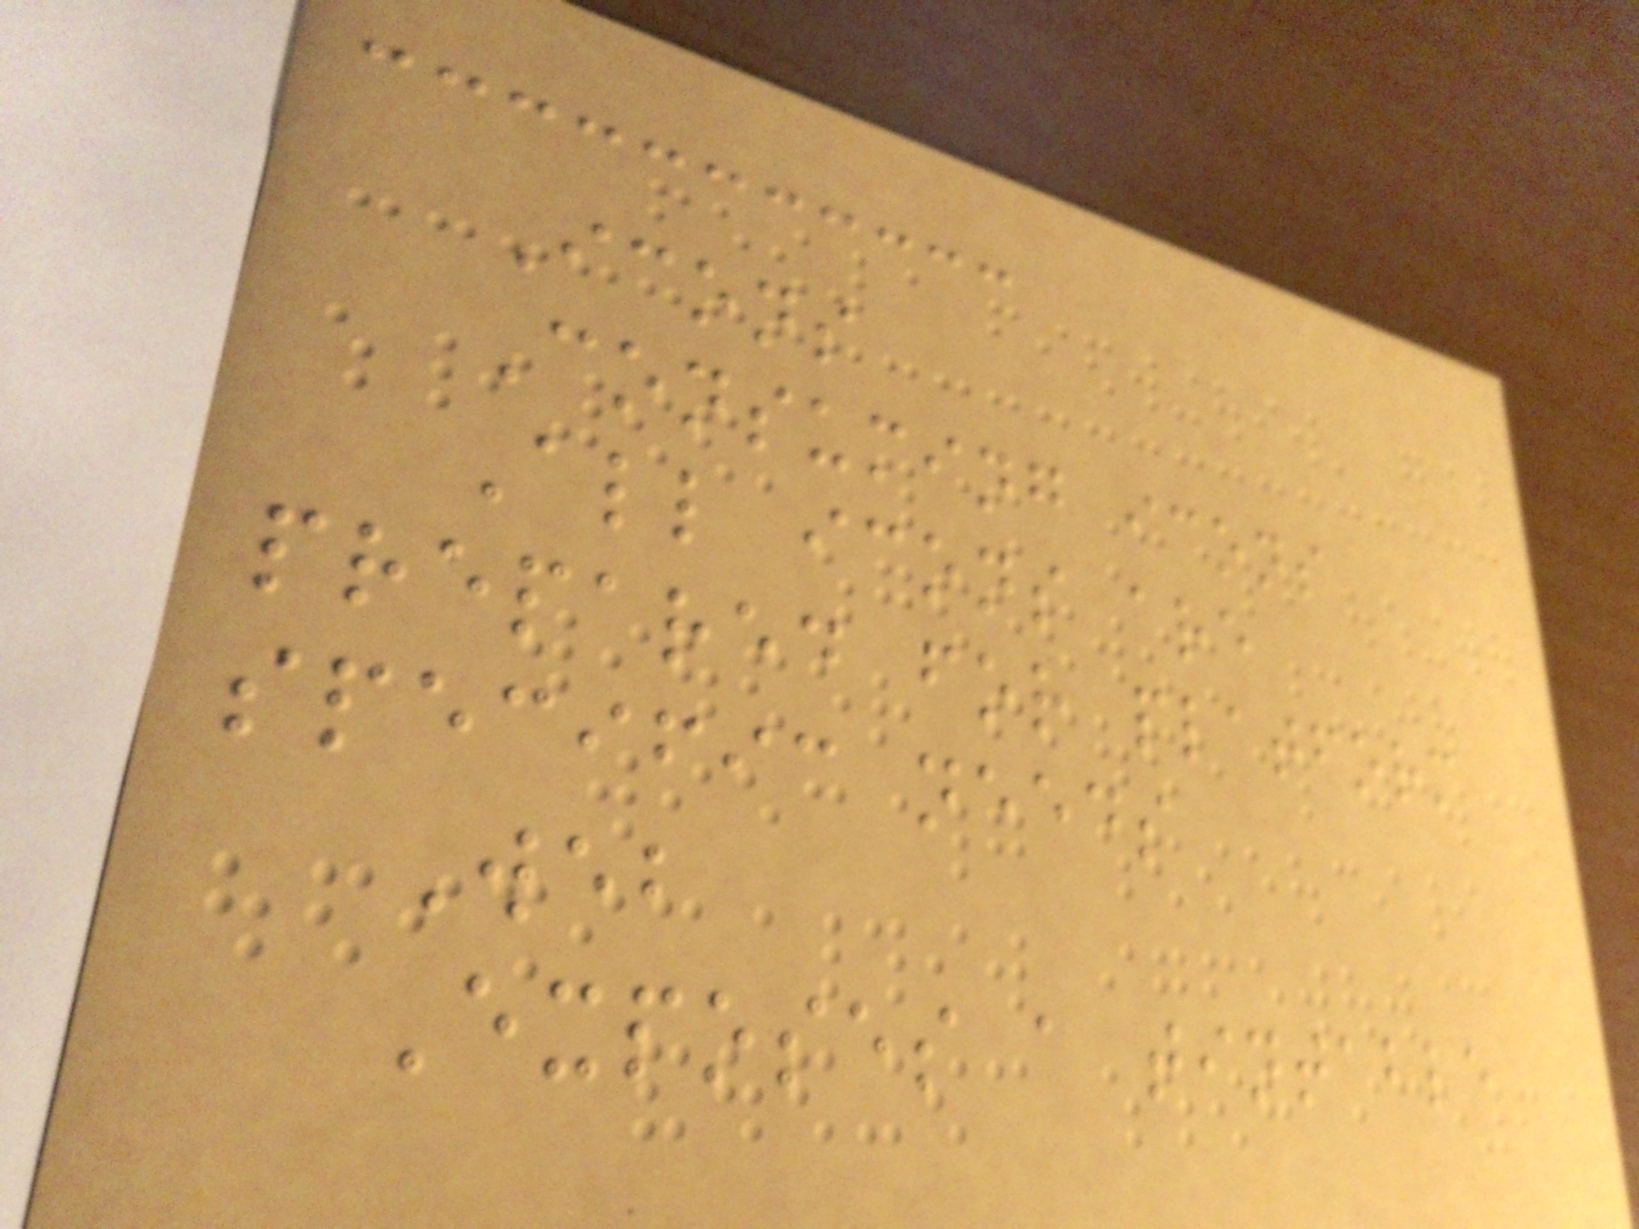Icons
Consuming icons
All icons are
prepared for platform
specific needs
Web
Exposes a tintable
